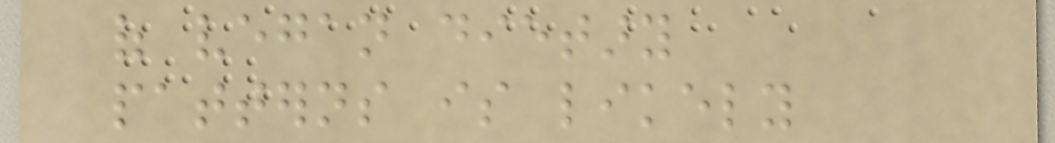of vegan dietary
patterns is likely
